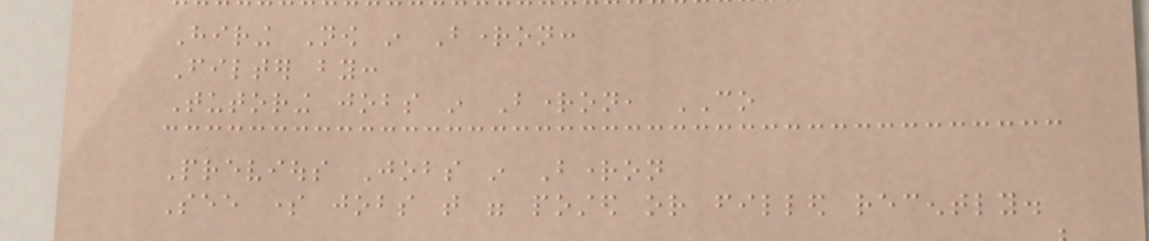Hiring Now in Brighton:
Filter by:
Tutoring jobs in Brighton, CO
Previous Jobs in Brighton
See some jobs that were posted or filled recently.
